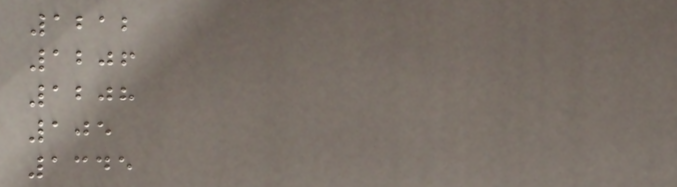1212
1206
1208
105
1345
